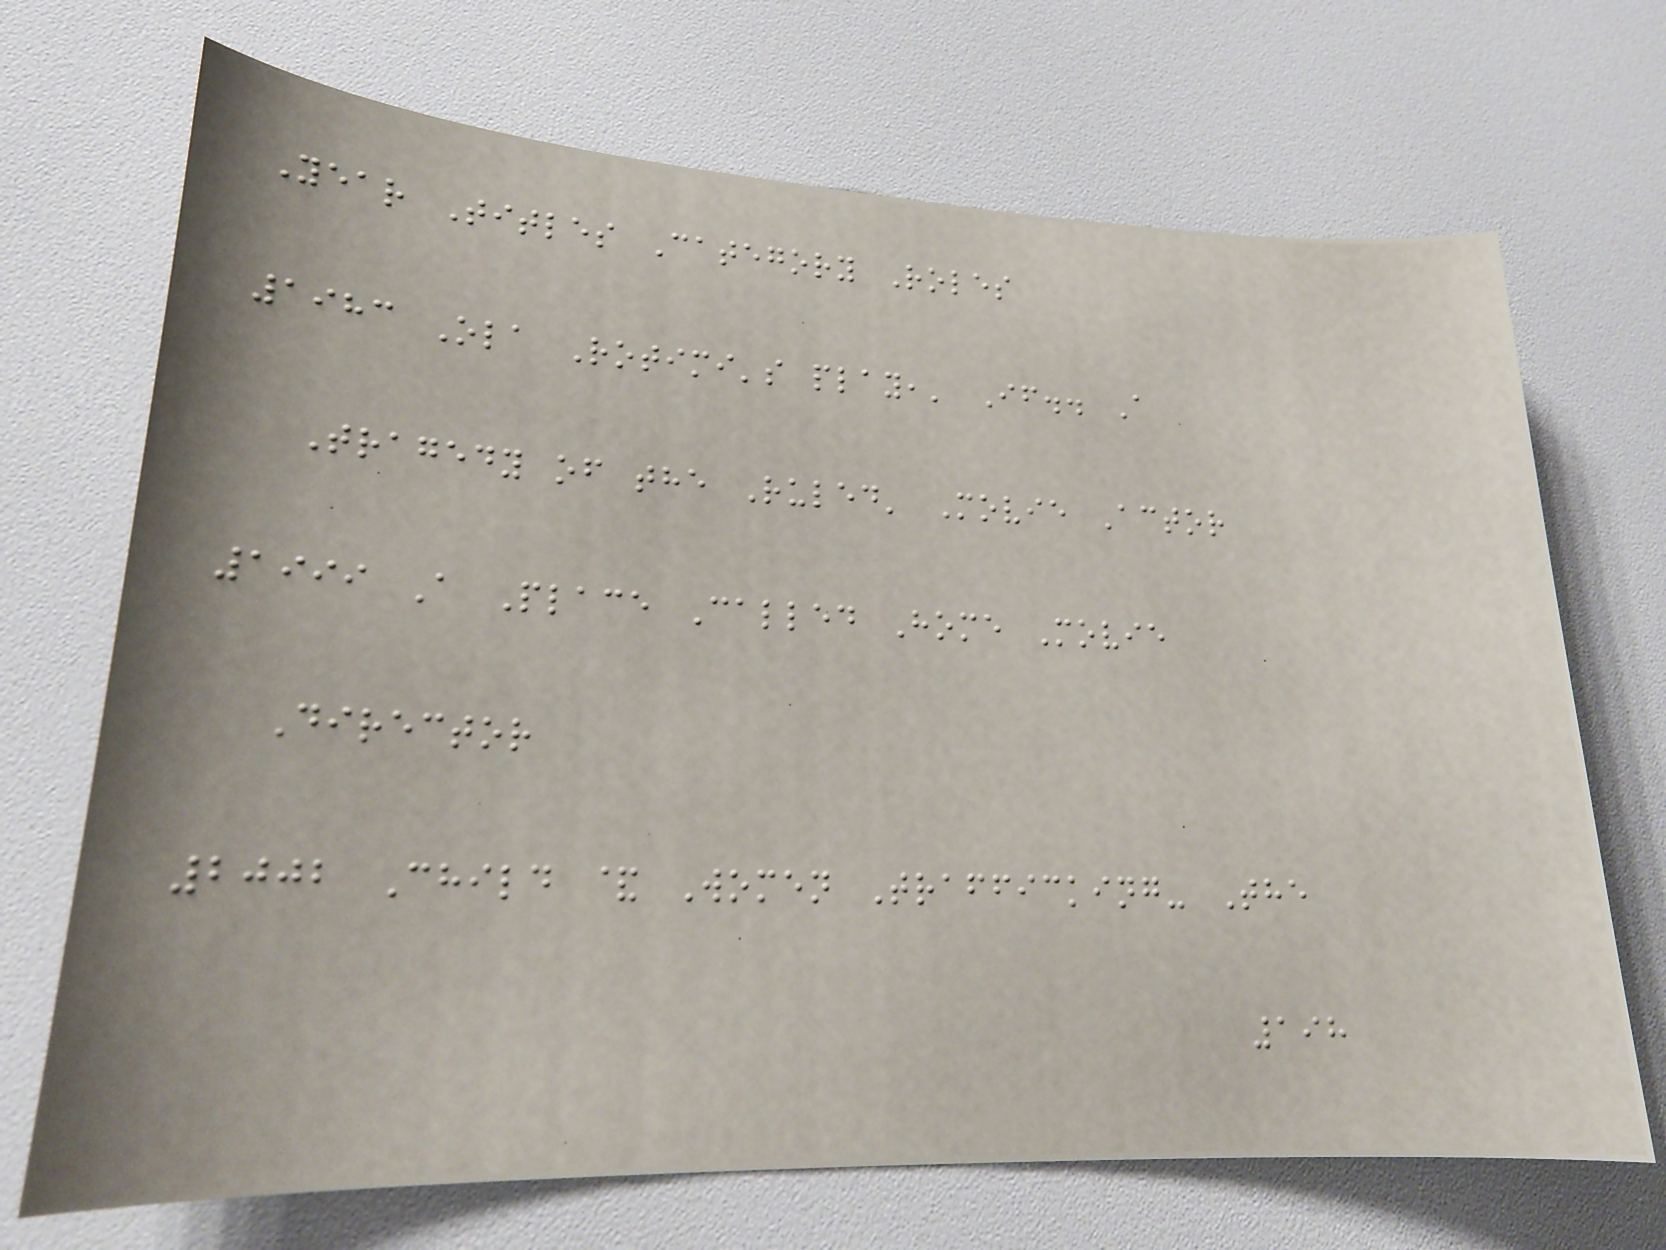Year Titles Category Roles
1983 Ola Rotimi's play,' If.. A
Tragedy of the Ruled' Movie Actor
1999 A Place Called Home Movie
Director
2002 Child & Women Trafficking- The
198
